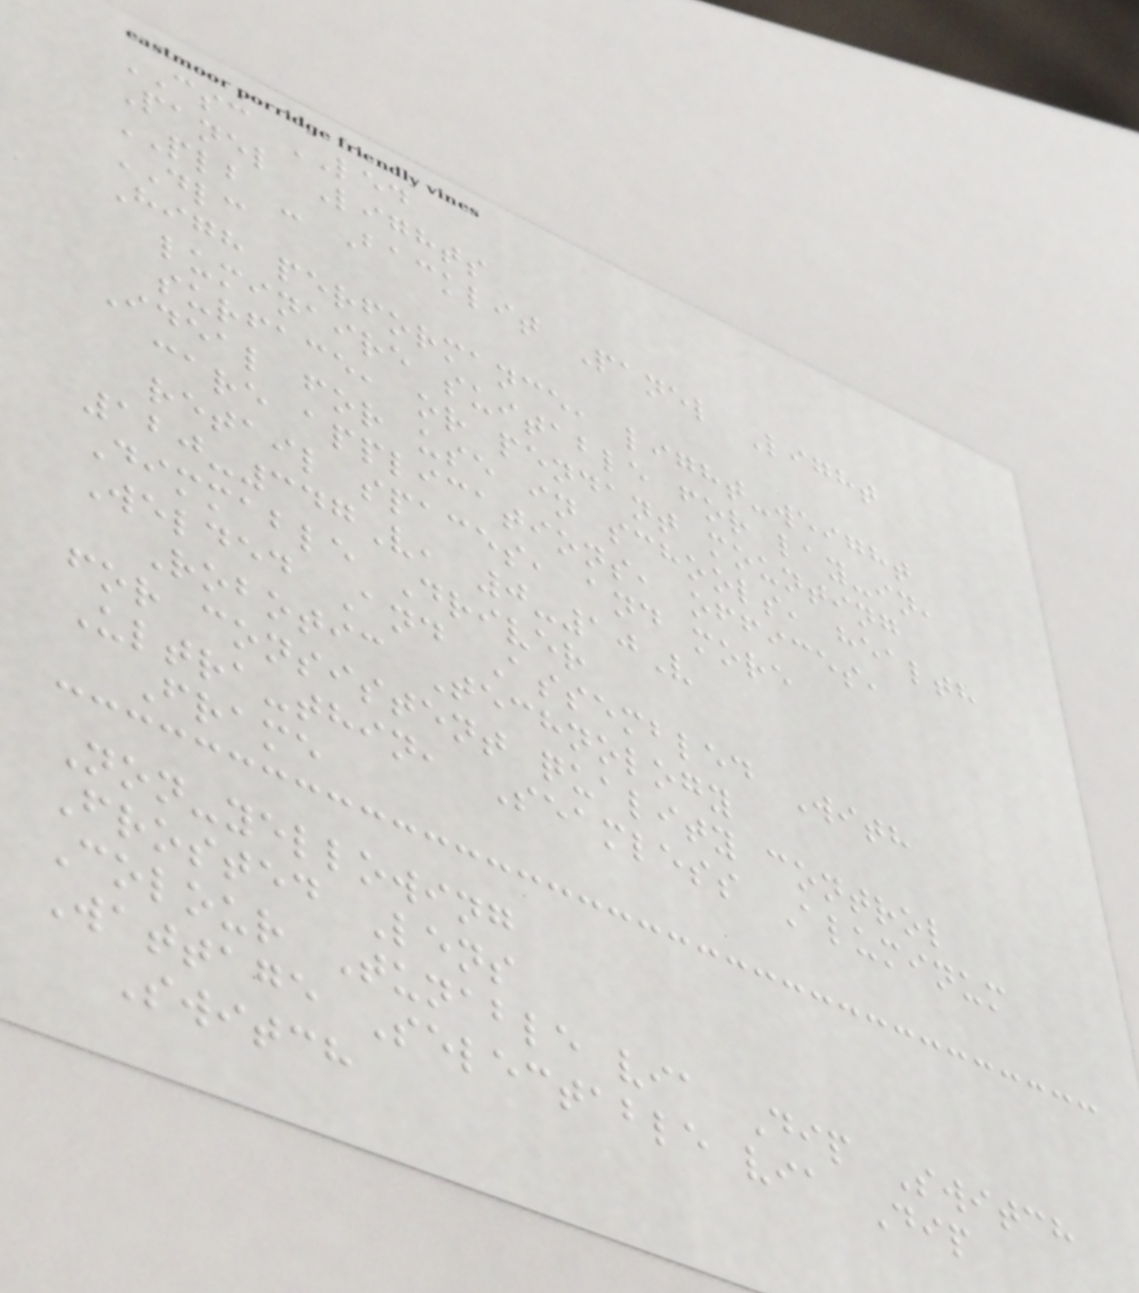CSC LED
Panel Lights
PLB - Backlit Panel Light
DLC
High performance, light-weight
luminaire suitable for lay-in,
surface, or pendant mounting
Ideal for use in schools, health
care applications, offices,
retail spaces, and more
120-347V, 0-10V
Dimmable Driver
Welded And Assembled With
Robotic Technology
for consistent quality control
Ultra-thin, Seamless Aluminum
Frame
Non-yellowing
Frosted Lens
Colour Tunable via Dip Switch
Wattage Selectable via Dip
Switch
